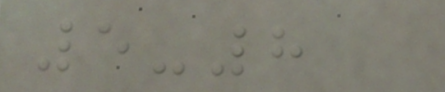5-8
